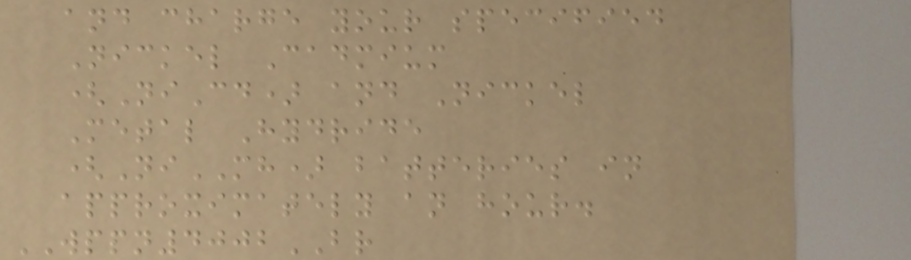and charge your specified
Nickel Cadmium
(NiCd) and Nickel
Metal Hydride
(NiMH) batteries in
approximately an hour.
WPPN4002BR
